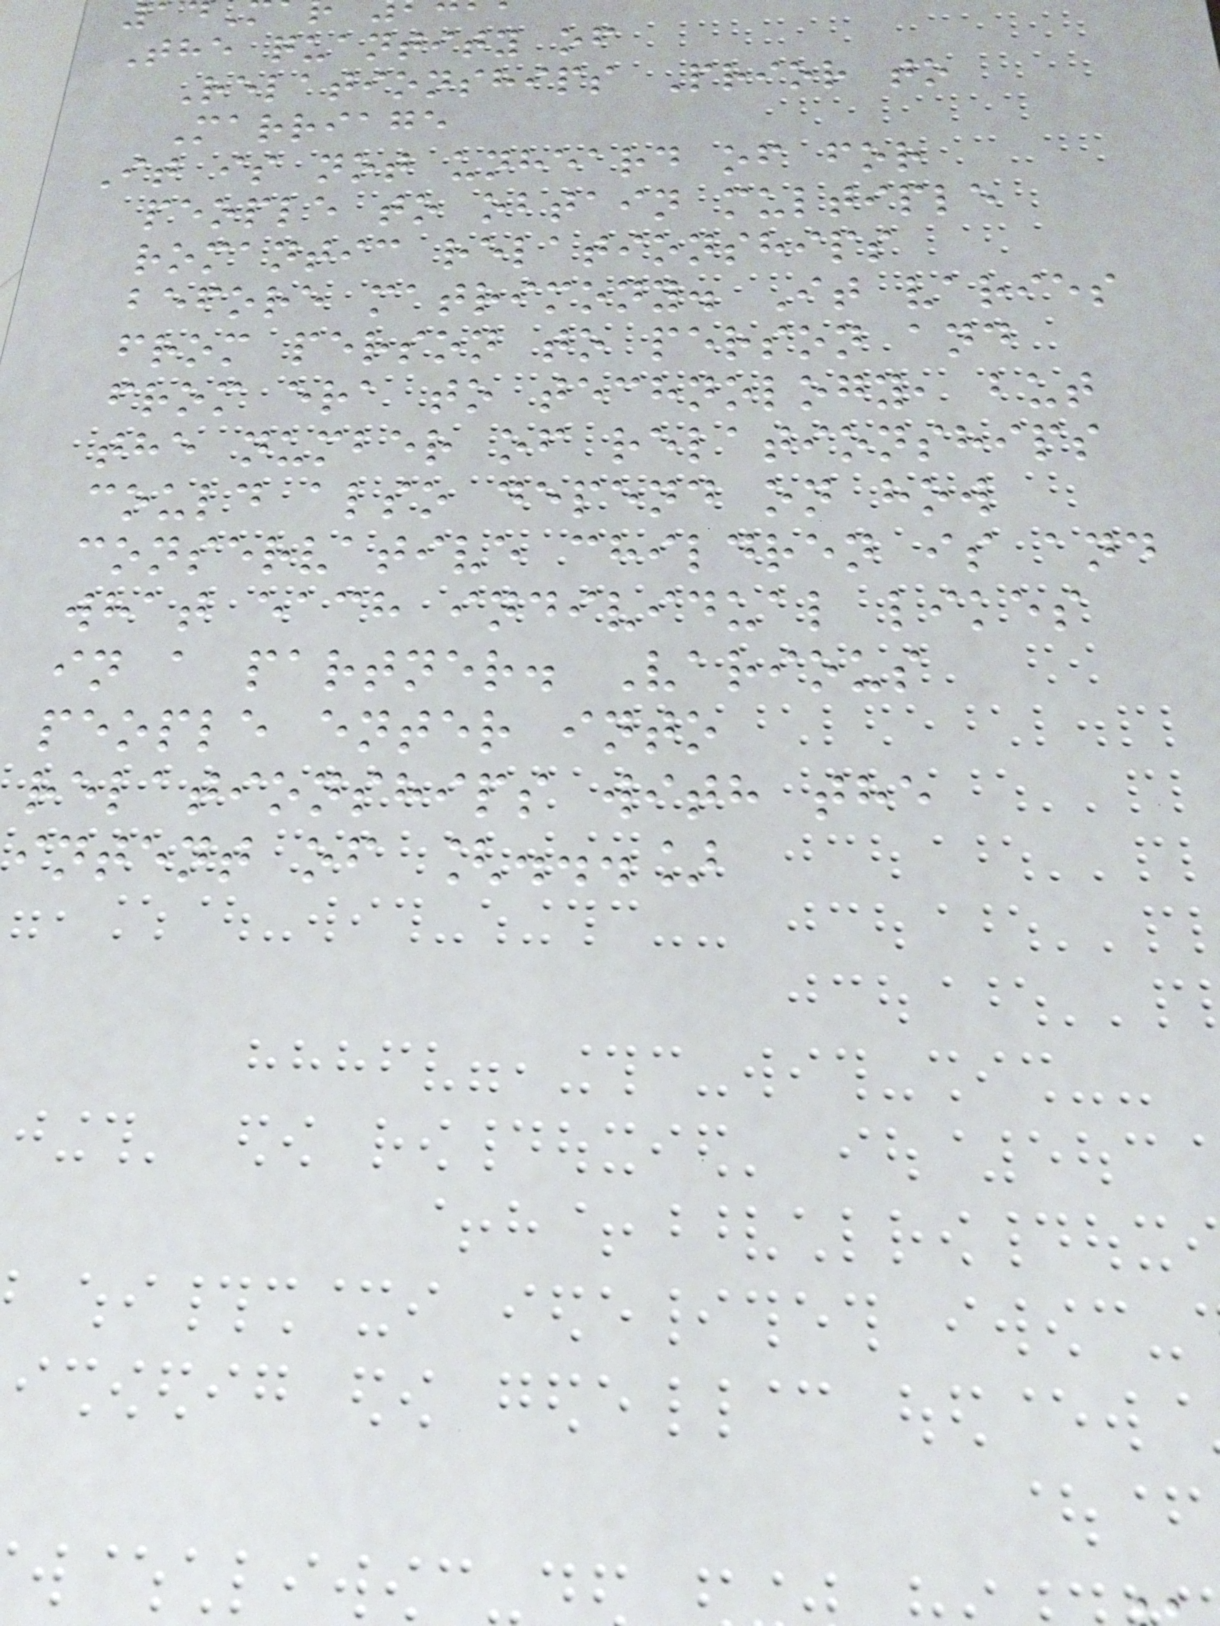The quantity of
Relationships Prior to
Marriage
It is not unheard of for
people to obtain multiple
romantic relationships
before matrimony. It varies
from person to person and
from era to technology, but
the number of relationships
could also depend on how
conservative children is and
what each individual likes
in a partner. Various
people enter into
relationships with the
intent of [...]
